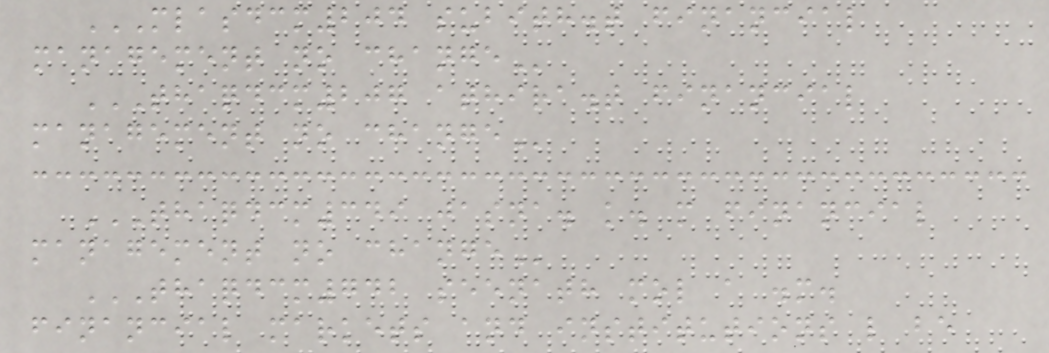MLASDCM204 SUBITH.T FINANCIAL
MANAGEMENT NO CHANGE
THAQDCM207 ATHIRA.T FINANCIAL
MANAGEMENT NO CHANGE
THAQDCM349 JASNA. K. M FINANCIAL
MANAGEMENT NO CHANGE
THAQDCM742 SEENATH MOL A .M.
FINANCIAL MARKETS AND INSTITUTIONS L BE
